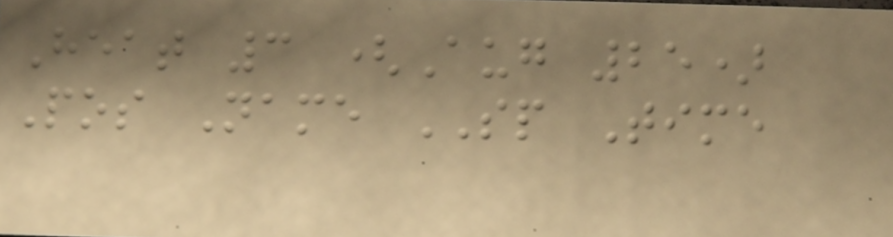Heat 3 (Aug 25)
Pos Name SP Time
